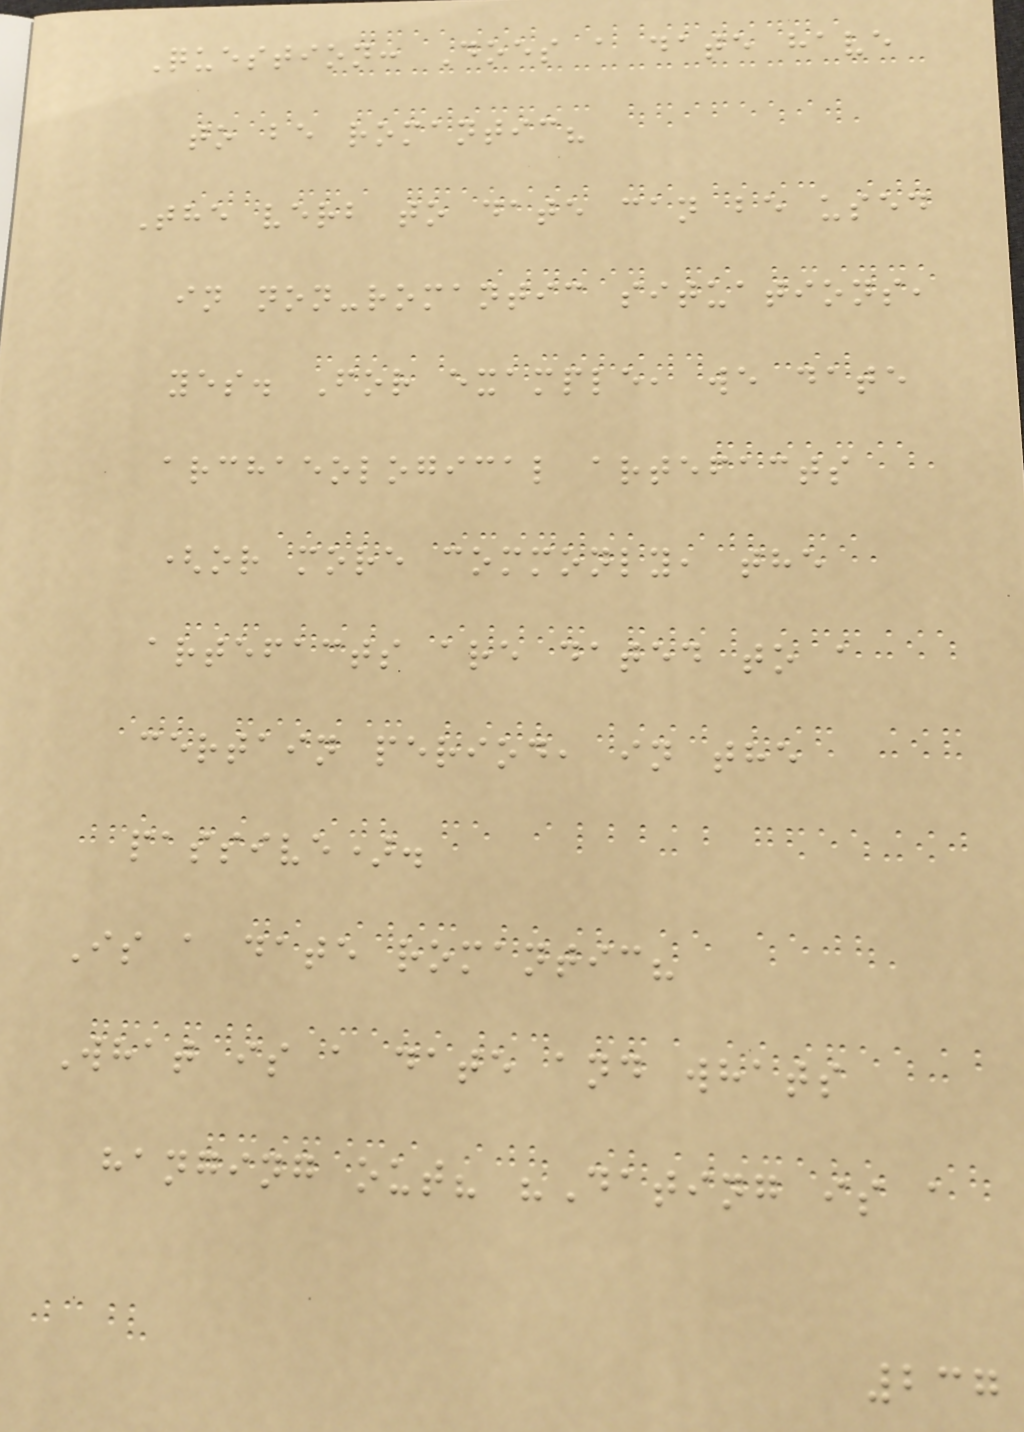Question: Does a date have
to be romantic?
The verb to date can be used
in non-romantic situations,
yes. For example, we date
archaeological artefacts
(or more commonly, the
artefacts are dated to a
certain period, in the
passive).
Is a date romantic?
What is a date and whats
hanging out? "Dating is a
237
